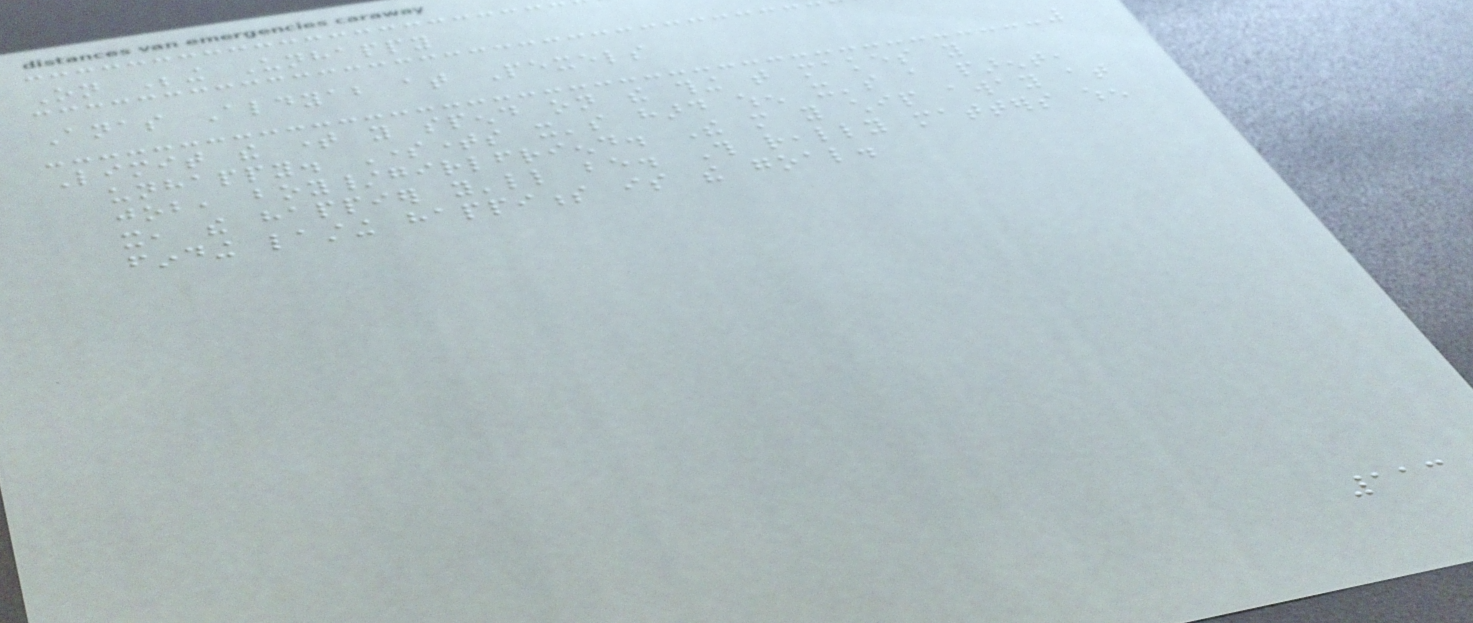On Being Unhappy
Anas Aldyab at Pexels
Limit the time you spend on the thing that makes you
unhappy. Sometimes it's hard when it's a parent,
job, boy/girlfriend. The more you chip away at
it, the happier you'll be. This really matters when
finding lasting happiness is the goal.
113
